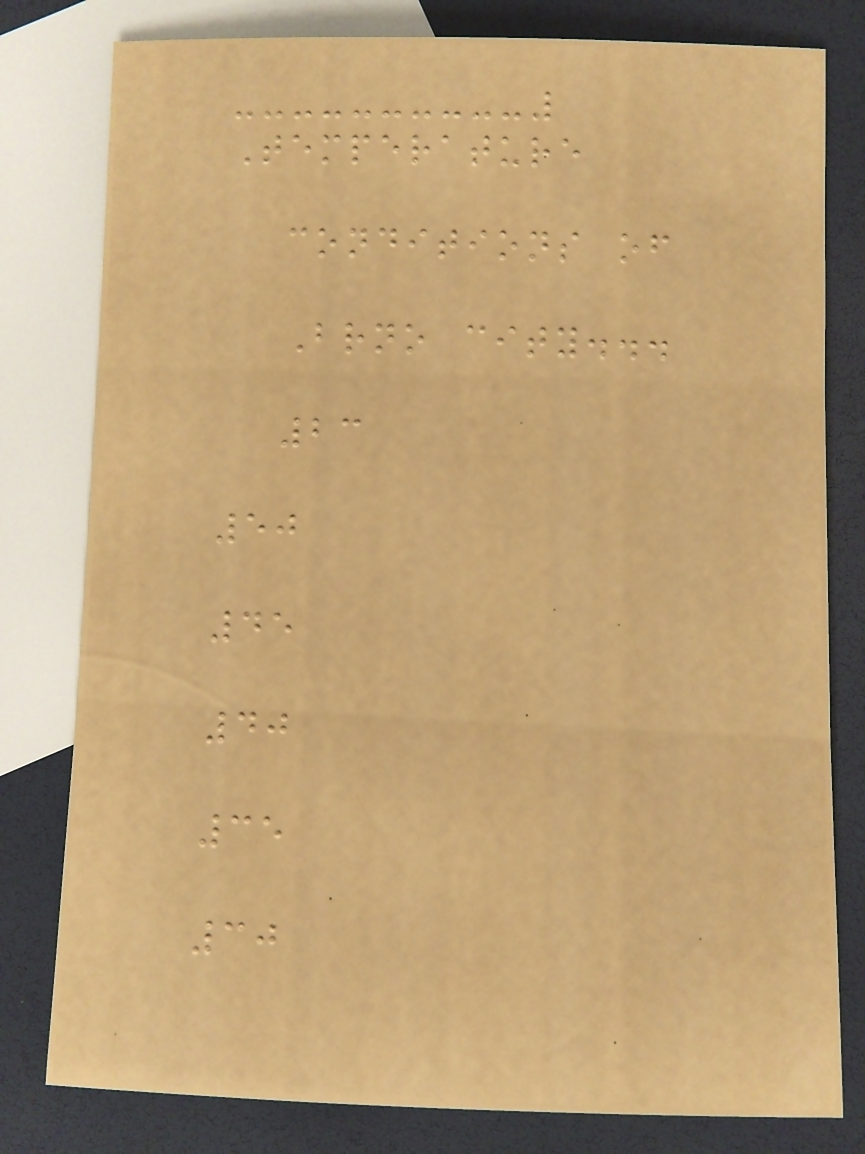Temperature
conditions of
Brno city...
23
50
45
40
35
30
